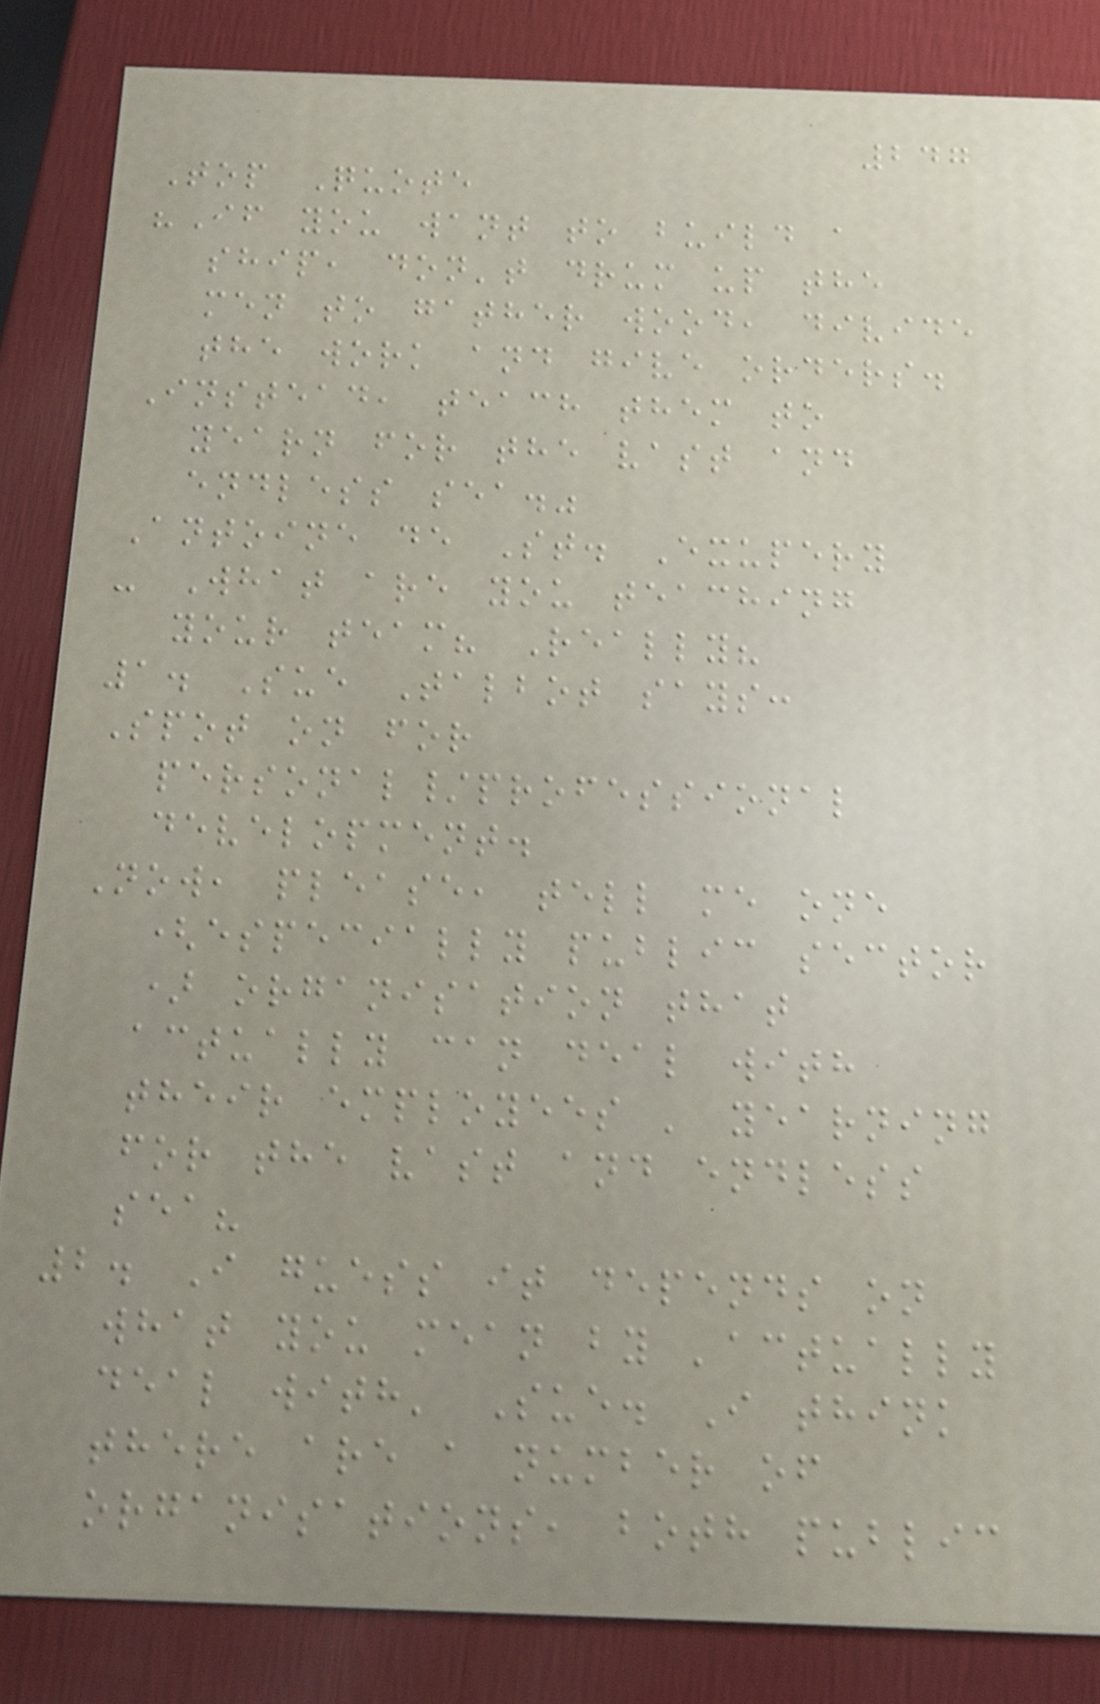247
Top Quote
"If you want to build a
ship, don't drum up the
men to gather wood, divide
the work and give orders.
Instead, teach them to
yearn for the vast and
endless sea."
Antoine de St. Exupery
- What are you teaching
your team? Really?
1. Sue Talbot says:
Spot on for
personal/professional
development.
Now, please, tell me one
(especially public sector
) organisation that
actually can deal with
their employees ' yearning
for the vast and endless
sea?
2. I guess it depends on
what you mean by 'actually
deal with' Sue. I think
there are a number of
organisations, both public
